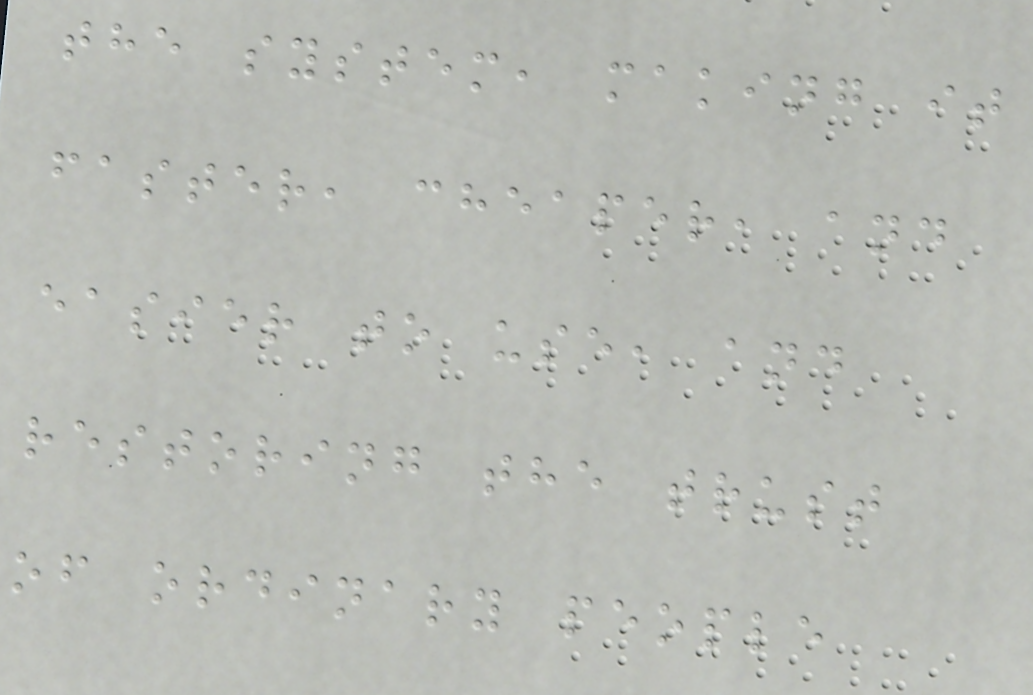the system, making it
faster, cheaper, and
easier to use, and
restoring the trust
of ordinary people
